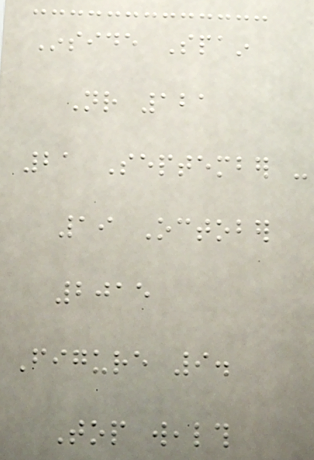Inside Spain
Nr 121
21 September -
19 October
2015
Figure 9.
Top wealth
